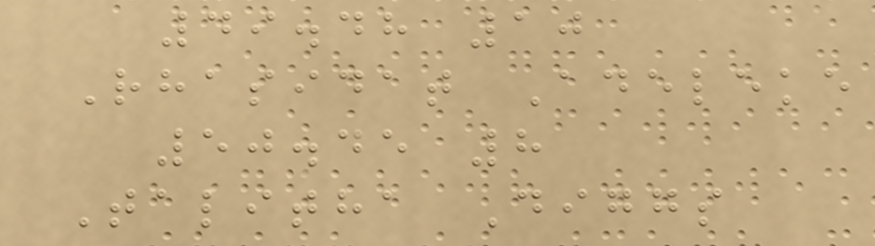49.48 10
Rhasidat Adeleke
50.45 8
Talitha Diggs
